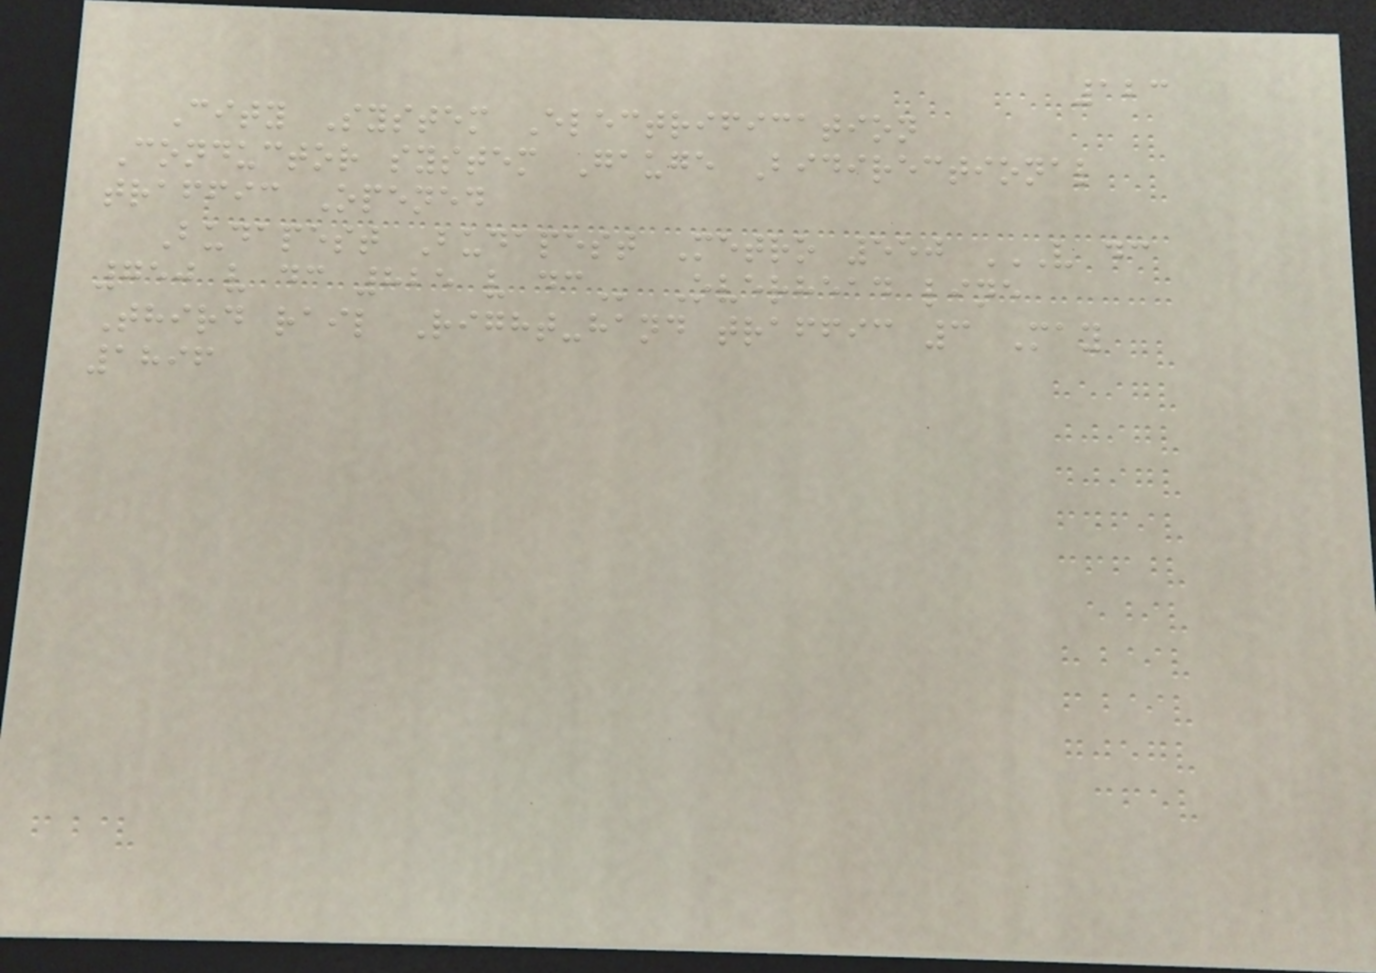123
City System Electrification
Conductor system Gauge Bidirectional
traffic Opened
Budapest Budapest Metro 550 V DC
750 V DC 825 V DC Overhead line
Third rail Right-hand traffic 3 May
1896
